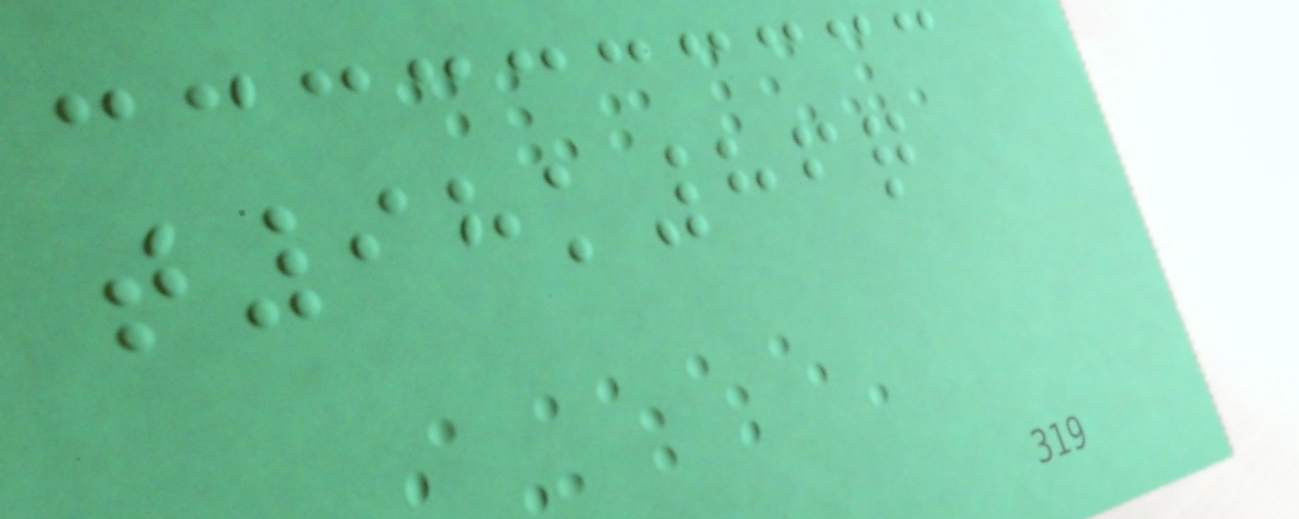t98k86q
